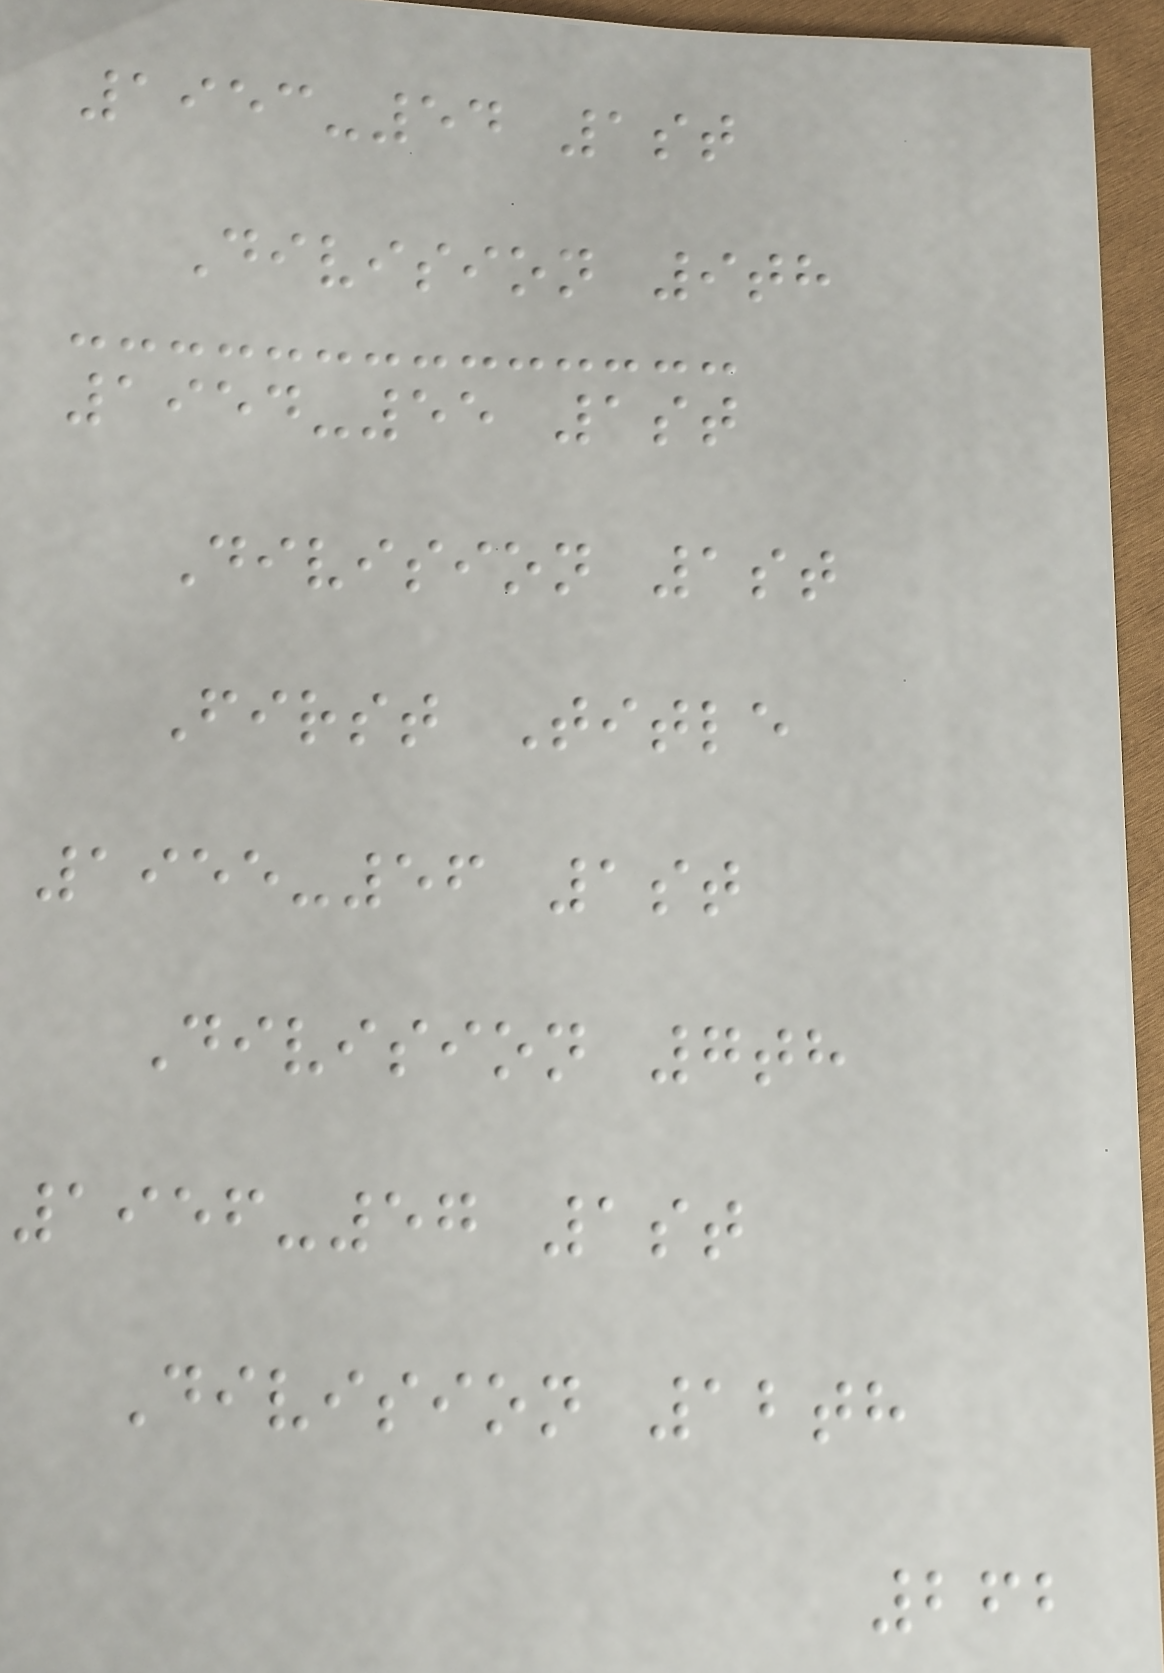1953-54 1st
Division 9th
1954-55 1st
Division 1st
First Title
1955-56 1st
Division 7th
1956-57 1st
Division 12th
262
